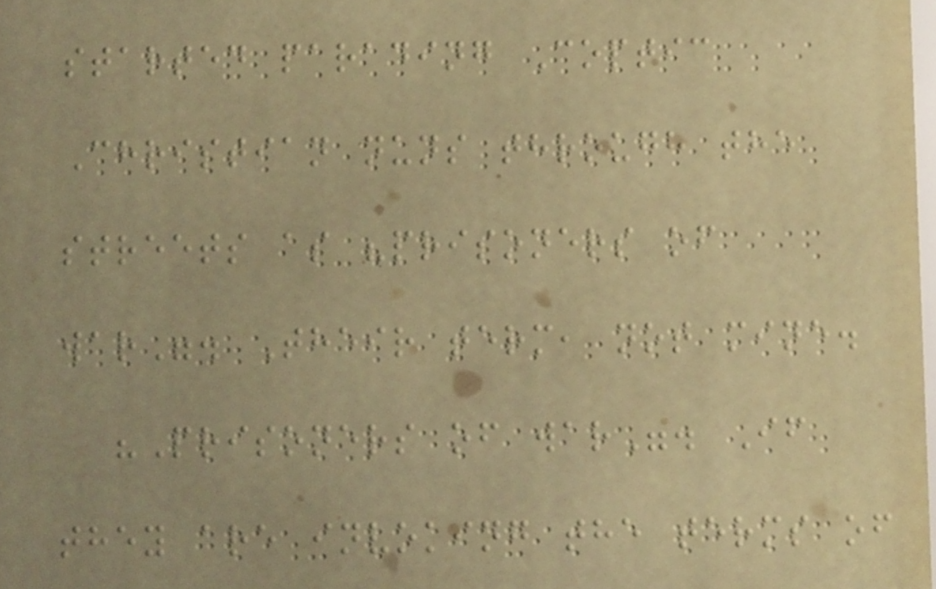started parading Coptic
Christian nuns through the
streets as "prisoners of
war". Their term, not mine.
"Prisoners of war". If
they are invoking the terms of
